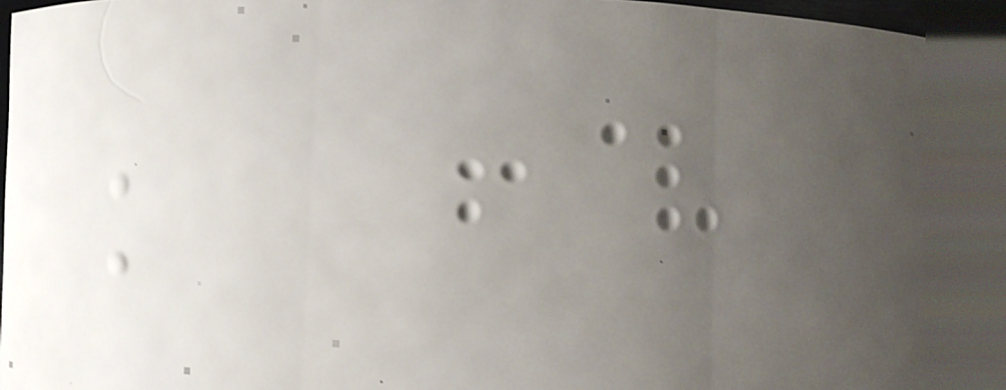k
